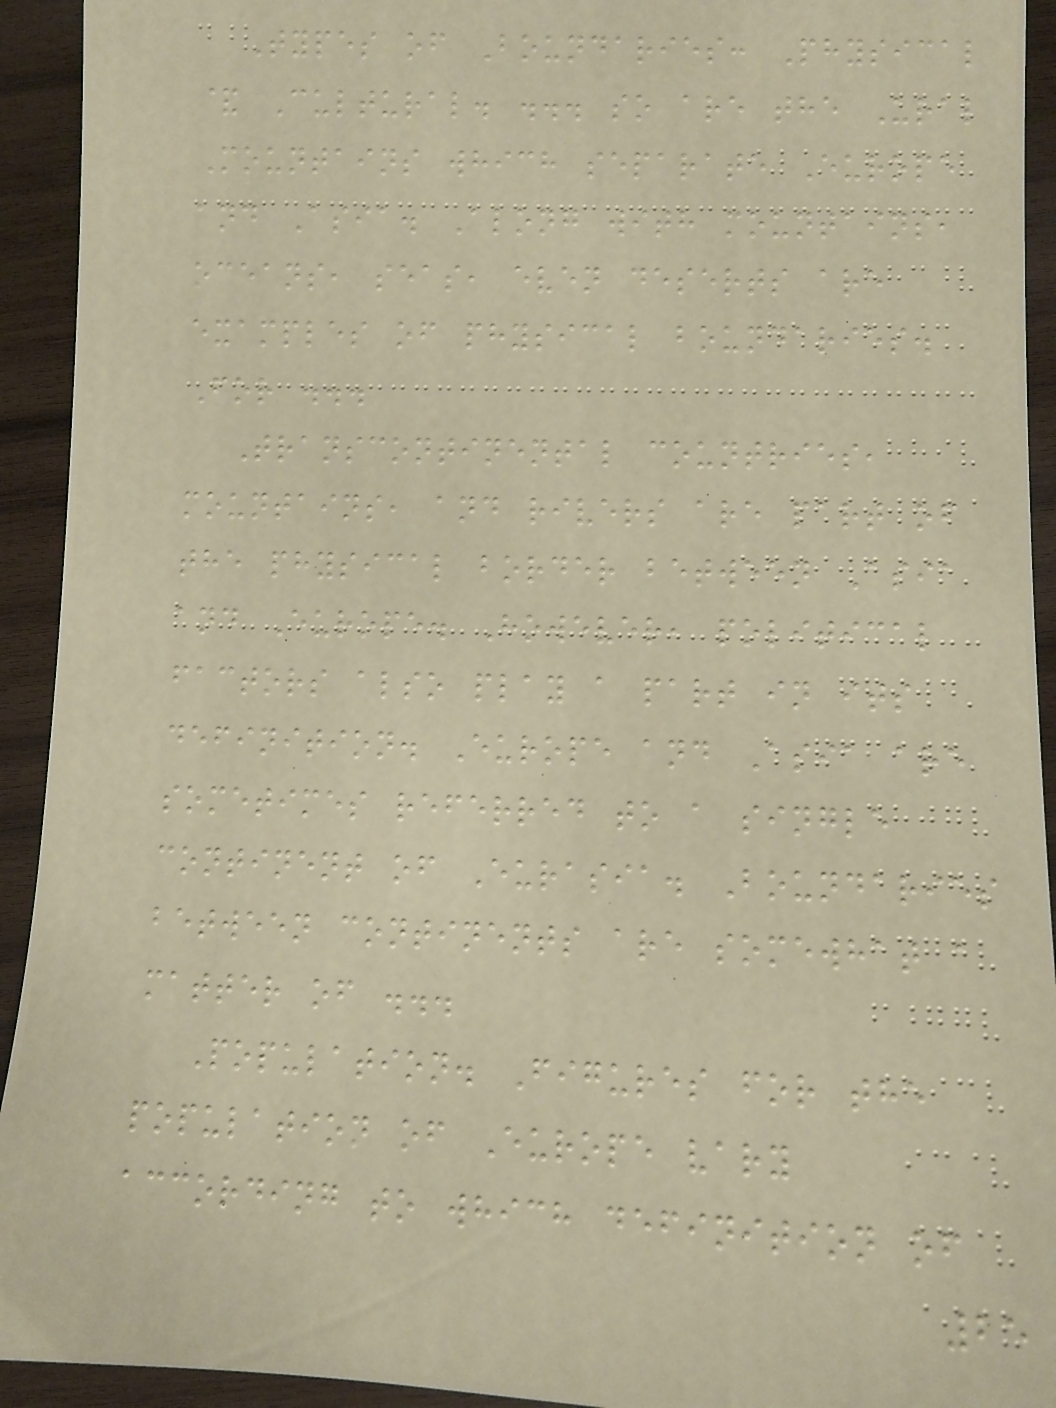Types of Boundaries: Physical
& Cultural. ... so are the Ural
Mountains which separate Europe
and Asia. Along with mountains,
oceans, seas, even deserts are
examples of physical boundaries.
For ...
Transcontinental countries,
mountains, and rivers are part of
the physical border between Asia
and Europe. However, political
factors also play a part in its
definition. Europe and Asia are
sometimes referred to a single
continent of Eurasia. Boundaries
between continents are somewhat a
matter of ...
Population. Figures for the
population of Europe vary
according to which definition of
25
